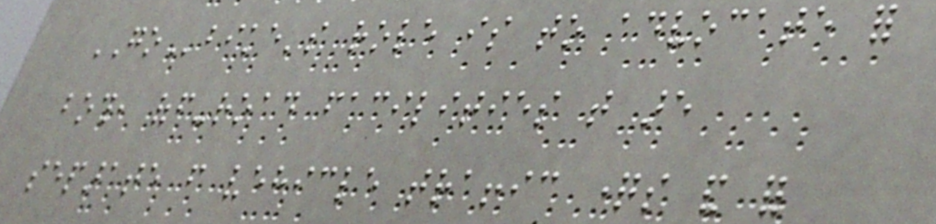GObike's role is to advocate for
both, off-road facilities that are
separate from vehicle traffic questions and for
